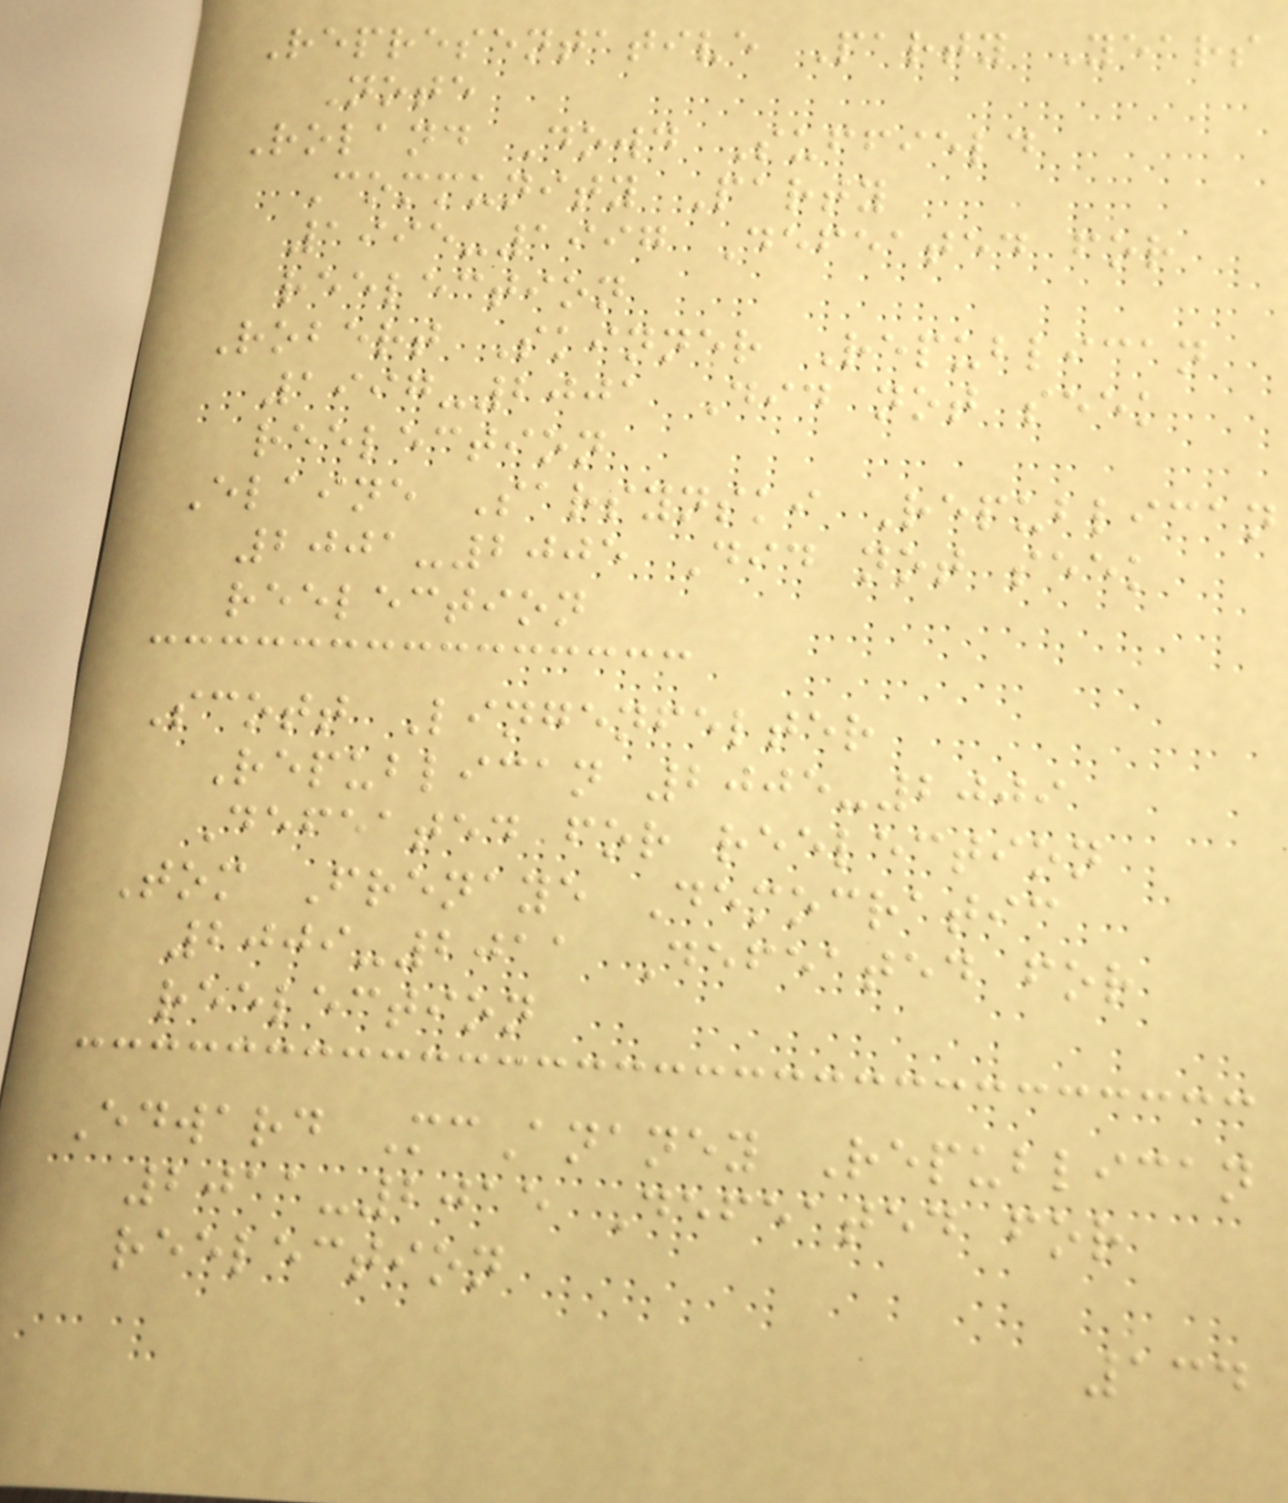Representative Party Years
Note
Roland Dowd Suffield
Community Party
1995-1997 Defeated for
reelection
Robert Skinner Republican
1997-2001 Did not seek
reelection
Elaine Sarsynski Republican
2001-2005 Did not seek
reelection
Scott Lingenfelter
Republican 2005-2009
Defeated for reelection
Tom Frenaye Democratic
2009-2011 Defeated for
reelection
Edward McAnaney Republican
2011-2015 Defeated for
reelection
134
